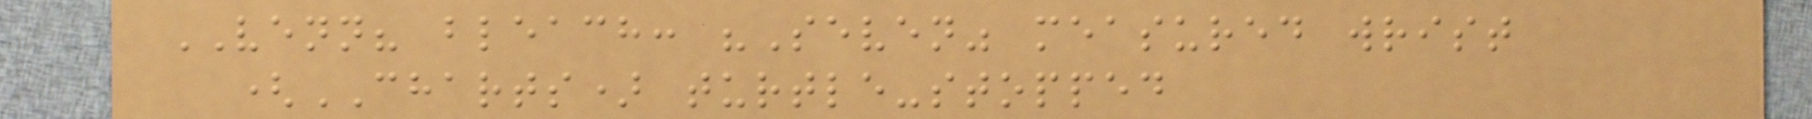VENN? bleach: "Seven" measured wrist
(CHARTS) turtle-stopped
